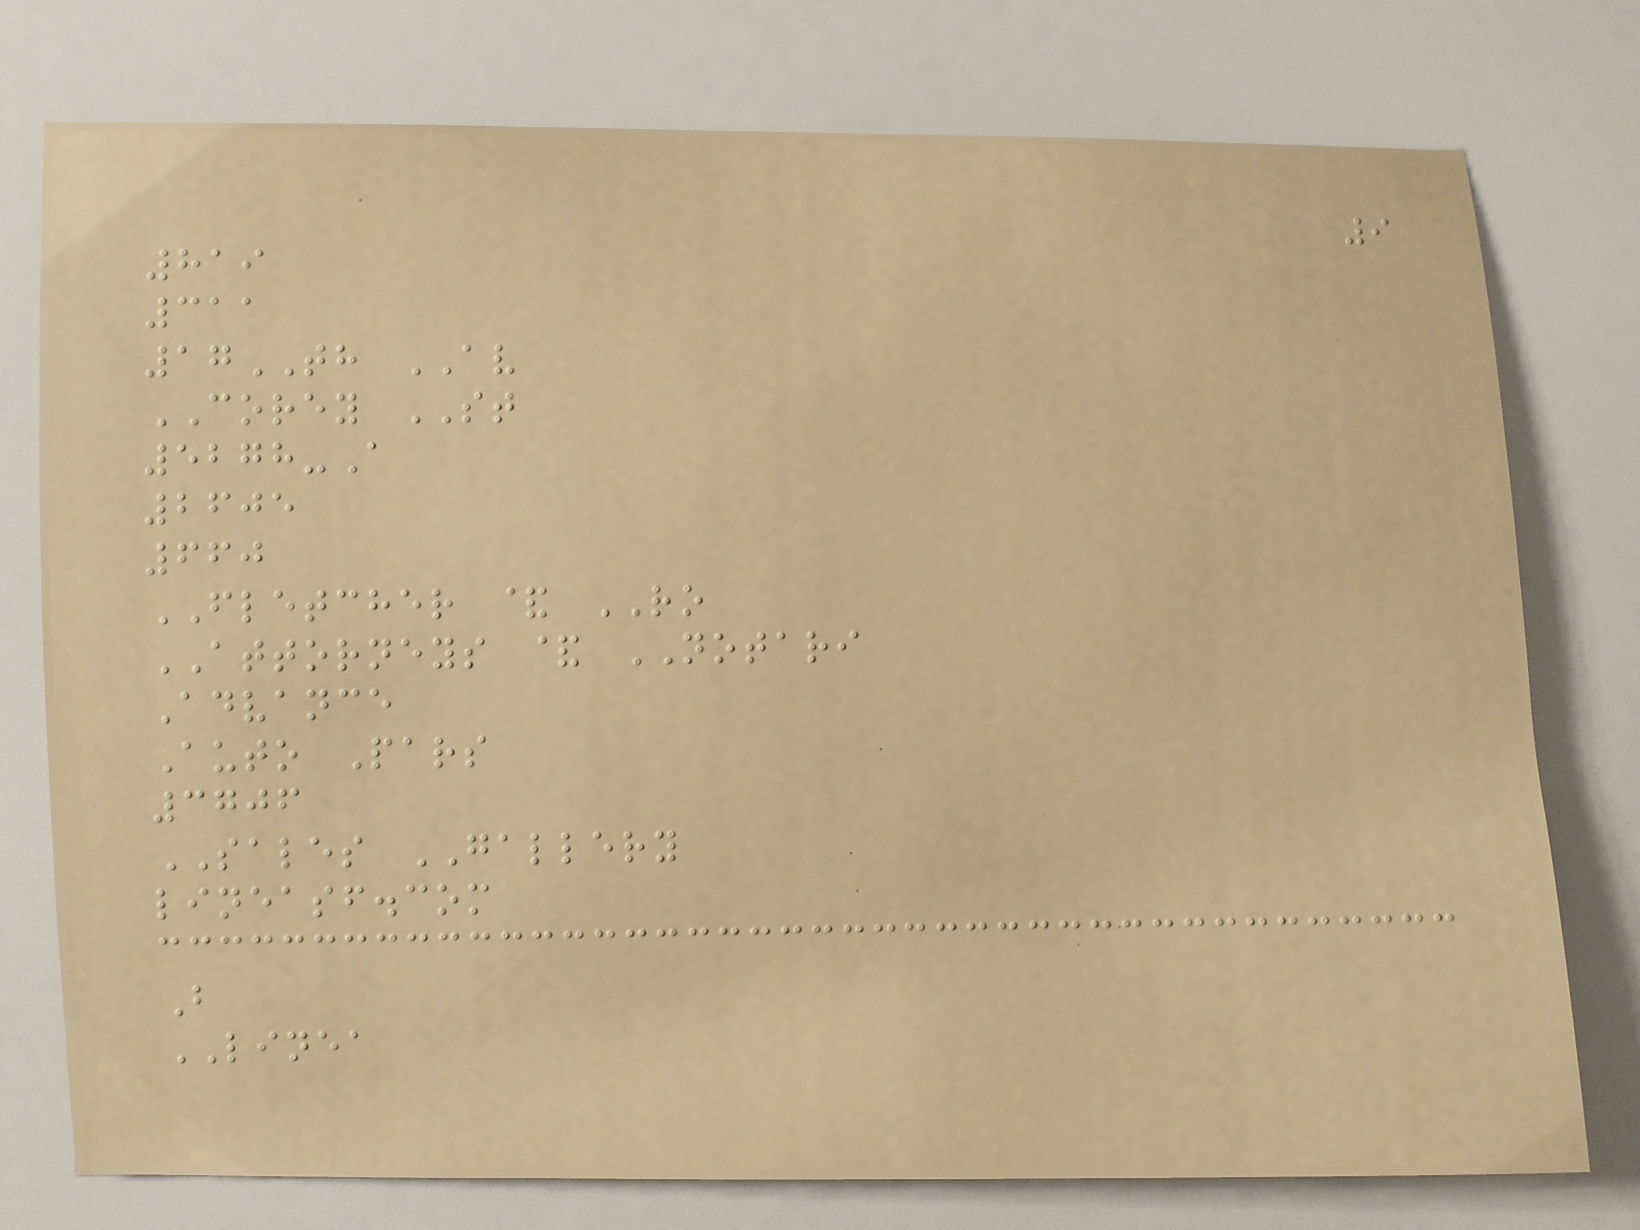9
819
311
17TH AV
COREY ST
5278-A
2605
660
FLETCHER & RO
ATTORNEYS & NOTARI
Advance
Auto Pars
3706
SALES GALLERY
lineasf.com
B
LINEA
